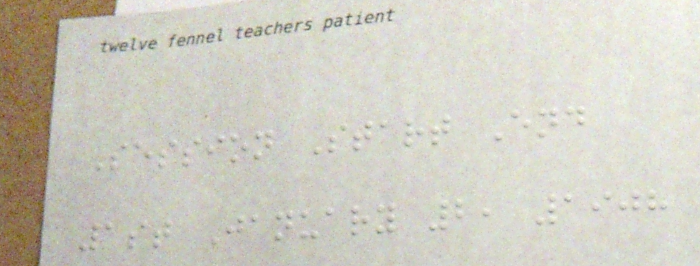Session Start End
1st January 2, 1908
